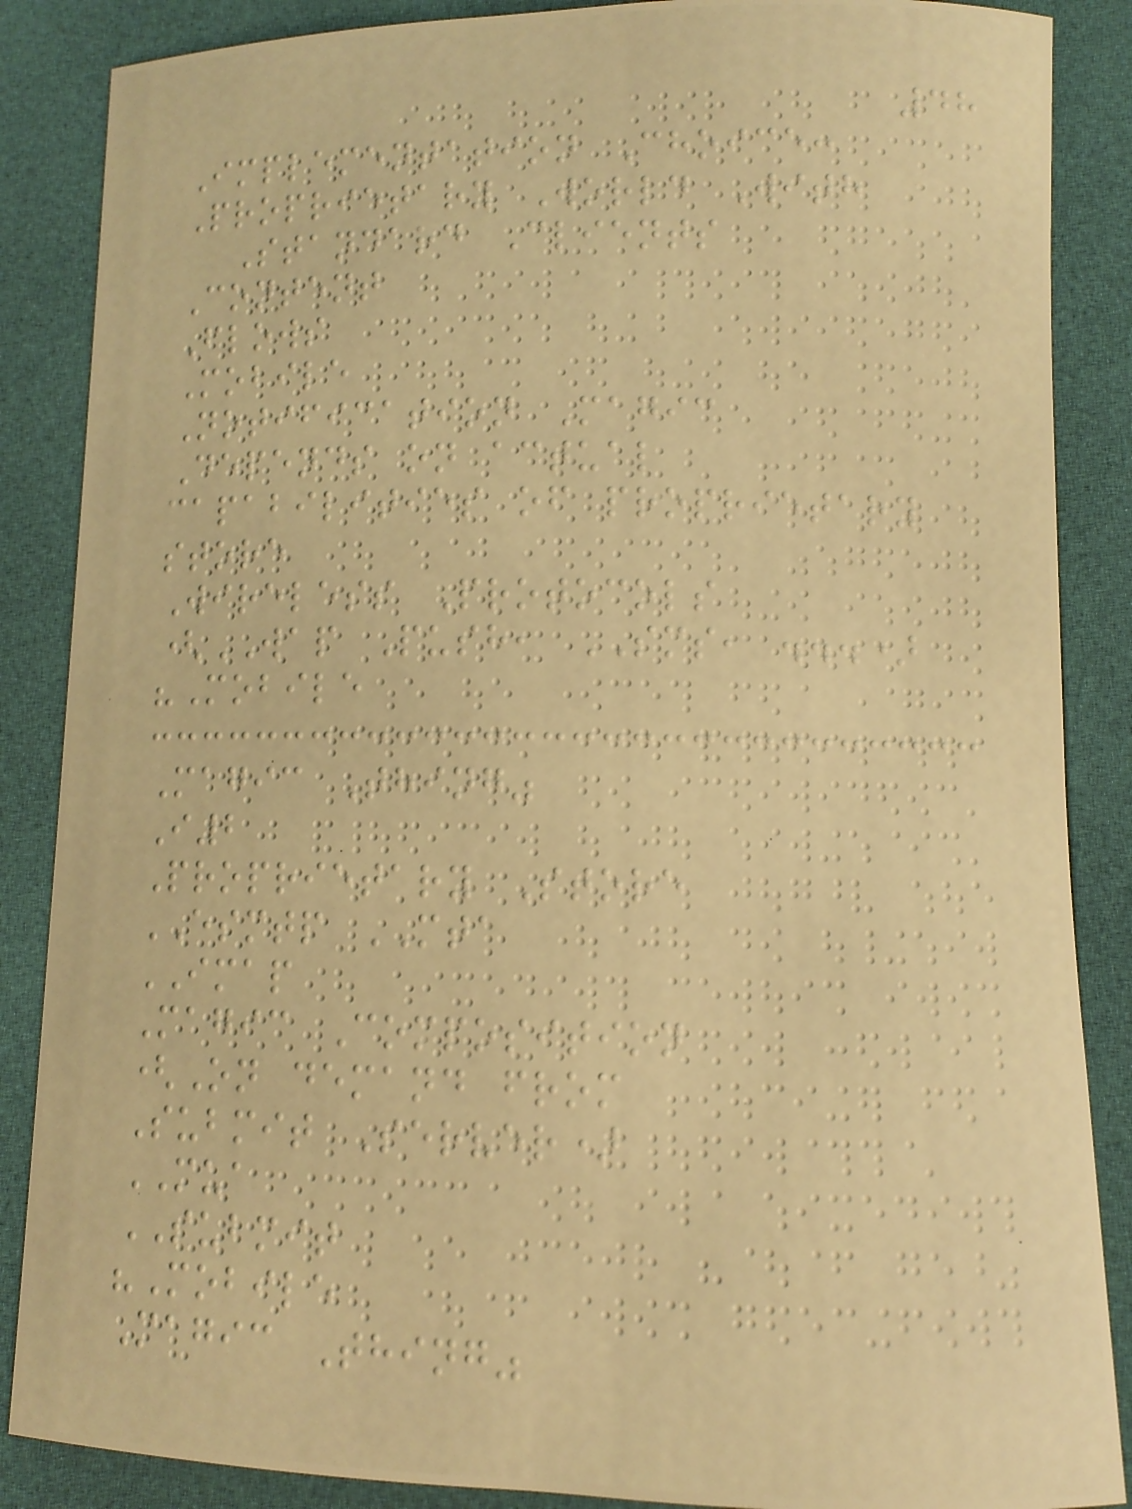48
Implementation Choice:
Proprietary World With
Standard Clients
Content
Flows
Mobile
Notification Magic
Depends on actual
capabilities of proprietary
store
Wireless Protocols
(WAP Push, SMS, ...)
"Mobile
Magic Thing"
I2
Proprietary Store
ESMTP MTA
IMAP
Magic Composition
(On demand from
Submit Server)
MUA
SUBMIT
"Mobile
Magic Thing"
